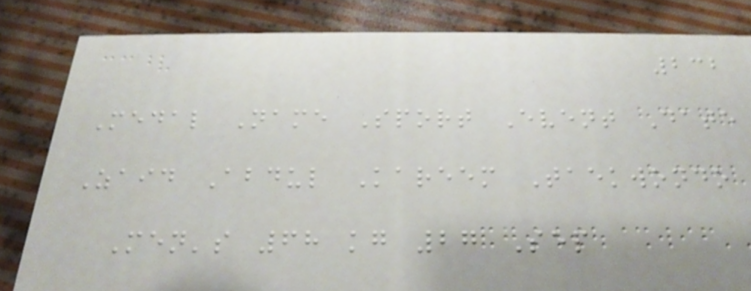232
Medal Name Sport Event Date
Zaid Abdul Kareem Taekwondo
Men's 68 kg 27 Sep
